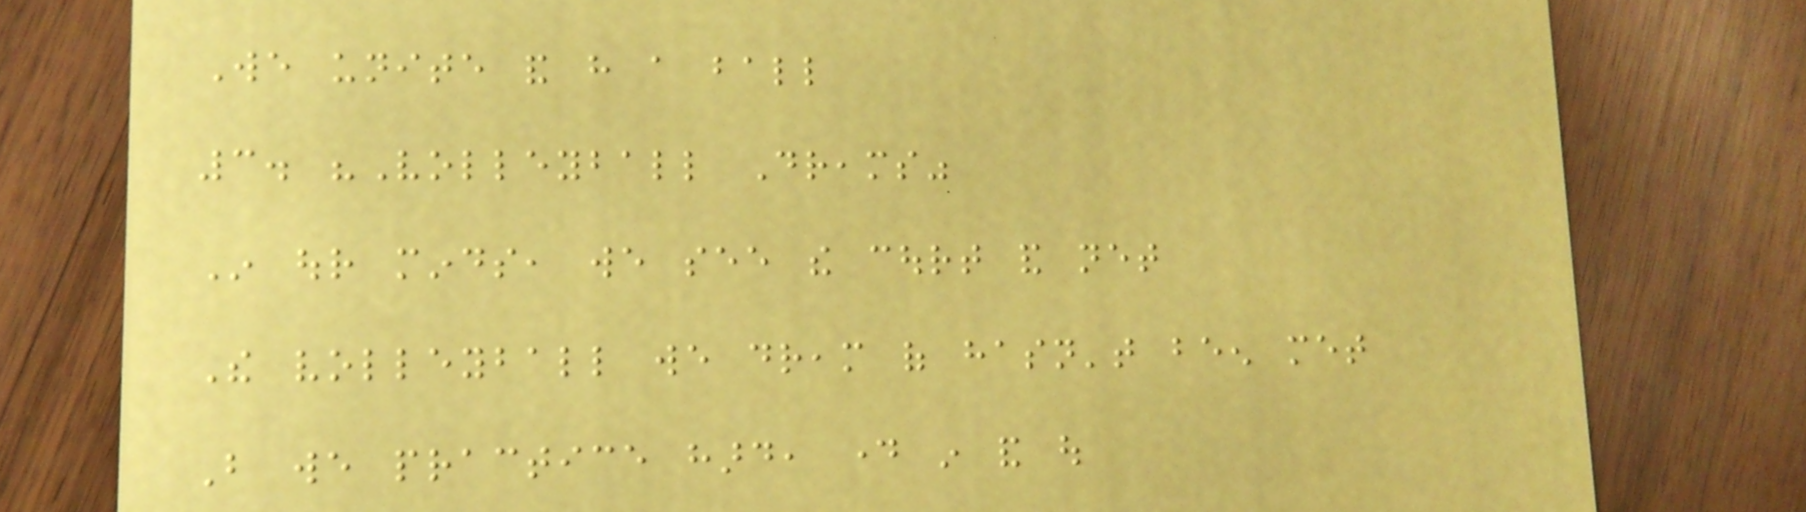We unite and have a ball
3. "Volleyball Dreams"
In our minds, we see the court and net
The volleyball we dream of hasn't been met
But we practice hard, day in and out
